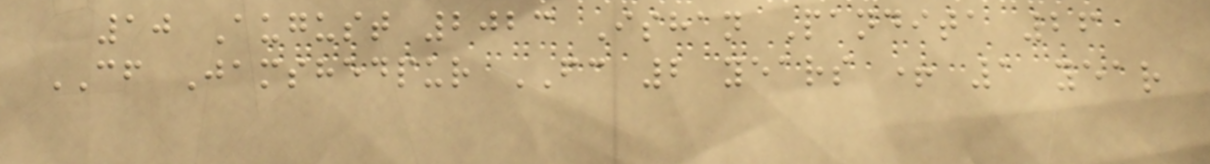10 August 2023 Ishan Pandita 26
CF Jamshedpur FC 2 years + 1 year
